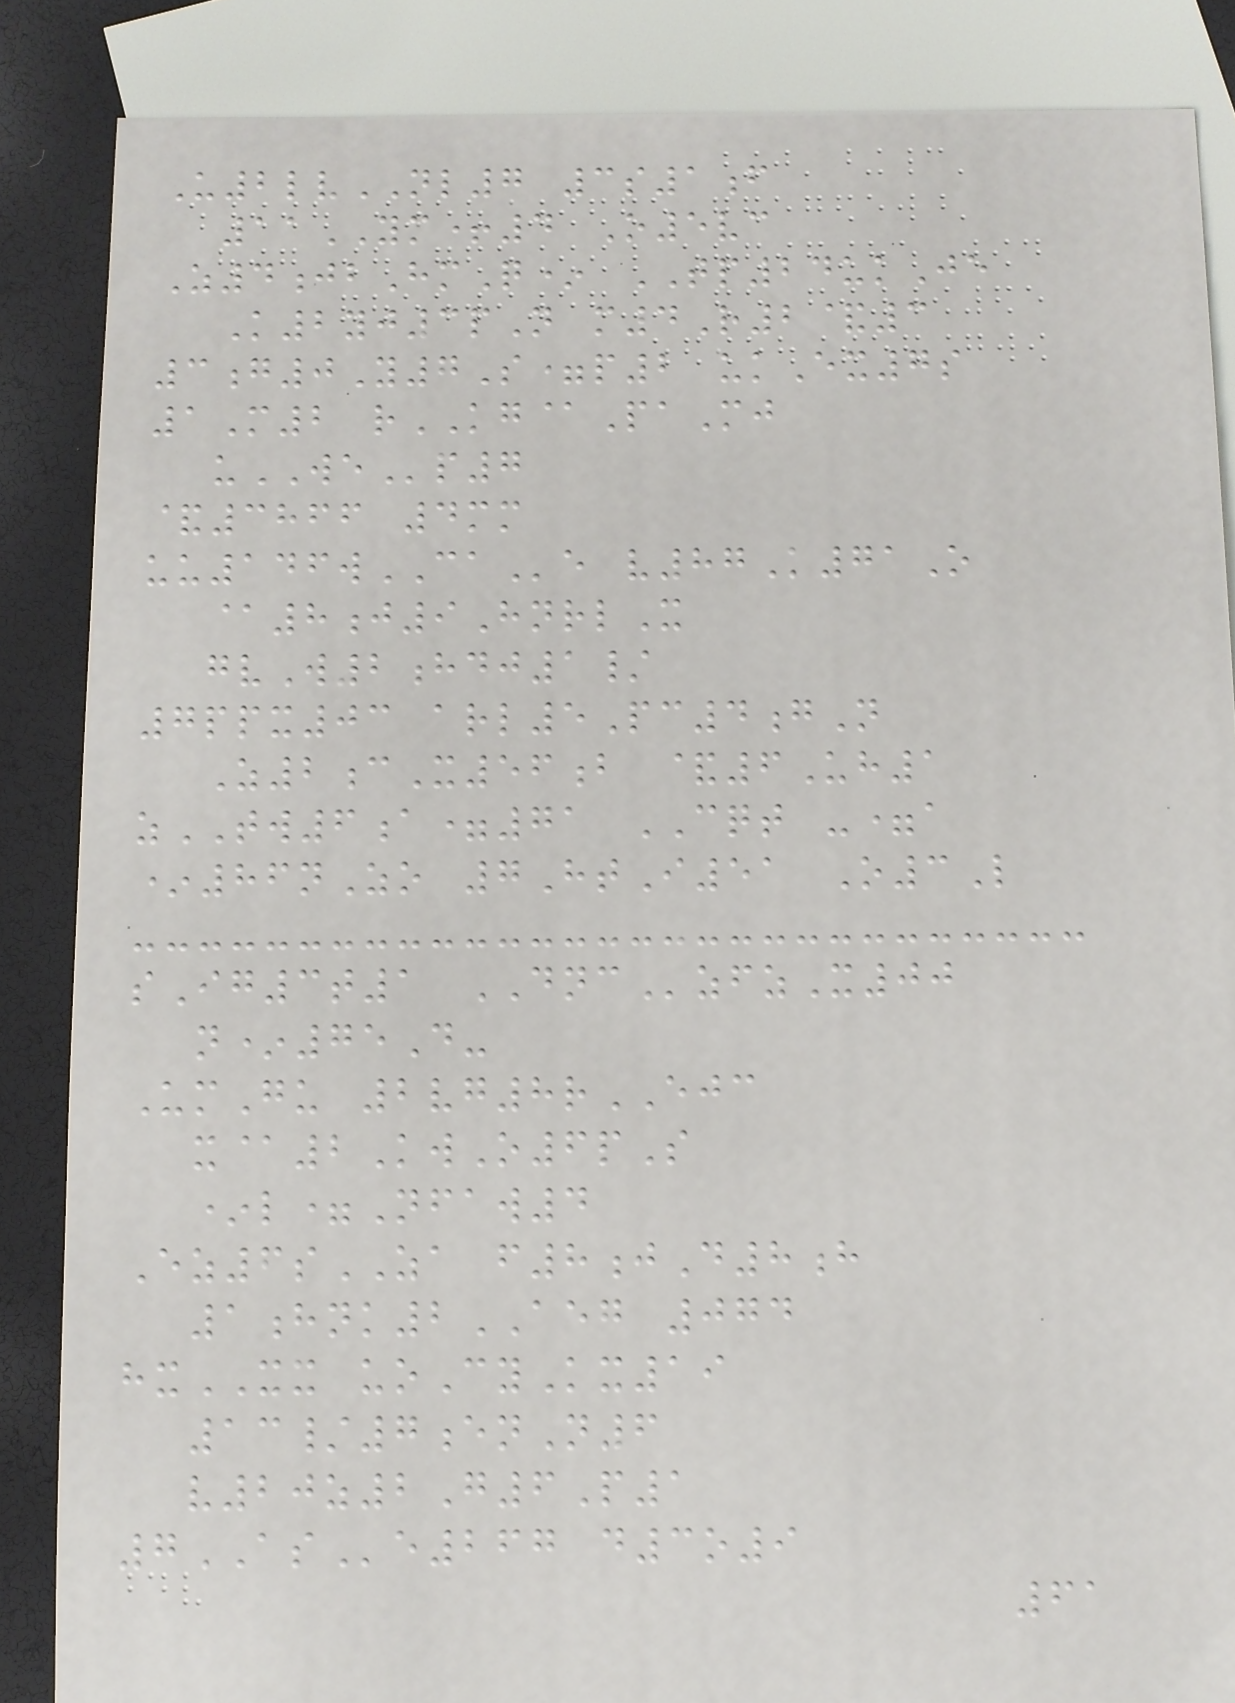U2lvNL7 3s1f
11YM+4 O5vc
Z4jbHmQ* TP24ukJe
K2yj3pN m4R2&3
3g0Y7S=p2 ukEx7s
1M2 rKG@PaMj
uWEp7
&3866 4mm
uu146wCAe v87K71O
@8j9HnrlX
gvW2hdj1/
7ppx03 arl5Pc4gN
Z2cX56b &6Uh1
zTW6a=71 CQT -=a
*86nZo 7HtI51 O3L
sIg3t1 DNCzfzX00
n*75D-
UmGu 2vg8rEJC
x@2KwO6pS
*l=Nfaw4
Ez6sZA f8jD8h
1hnk2AEG 074
hxXX uoCyKx19
13/7enN6
v20z2G6P1
7ASe267 d3o9
61
